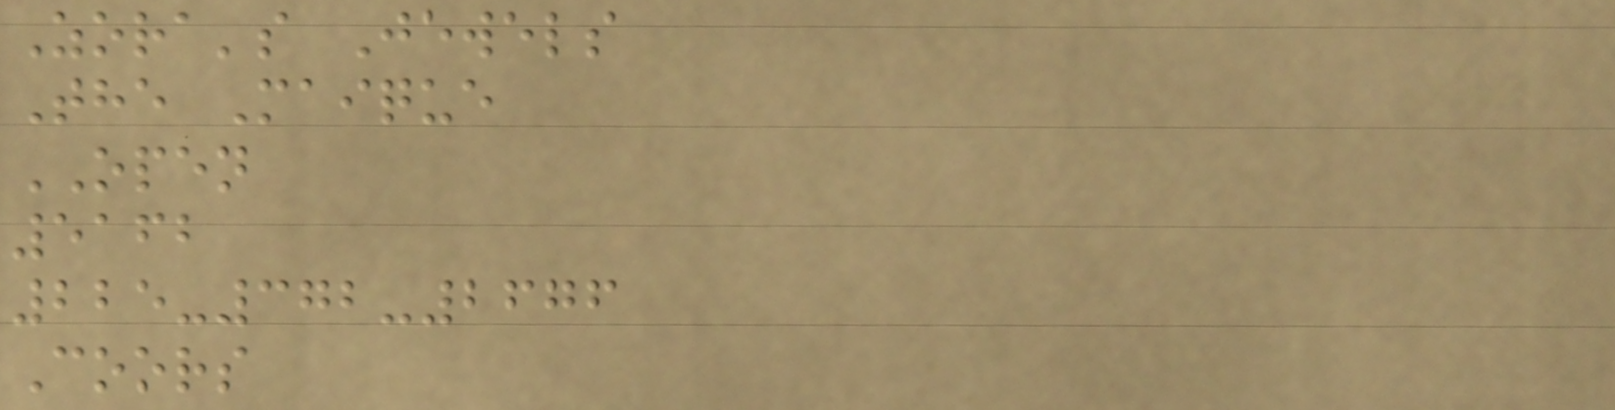Zora's Jewels
The Maique
OPEN
5162
225-372-2676
Coors
